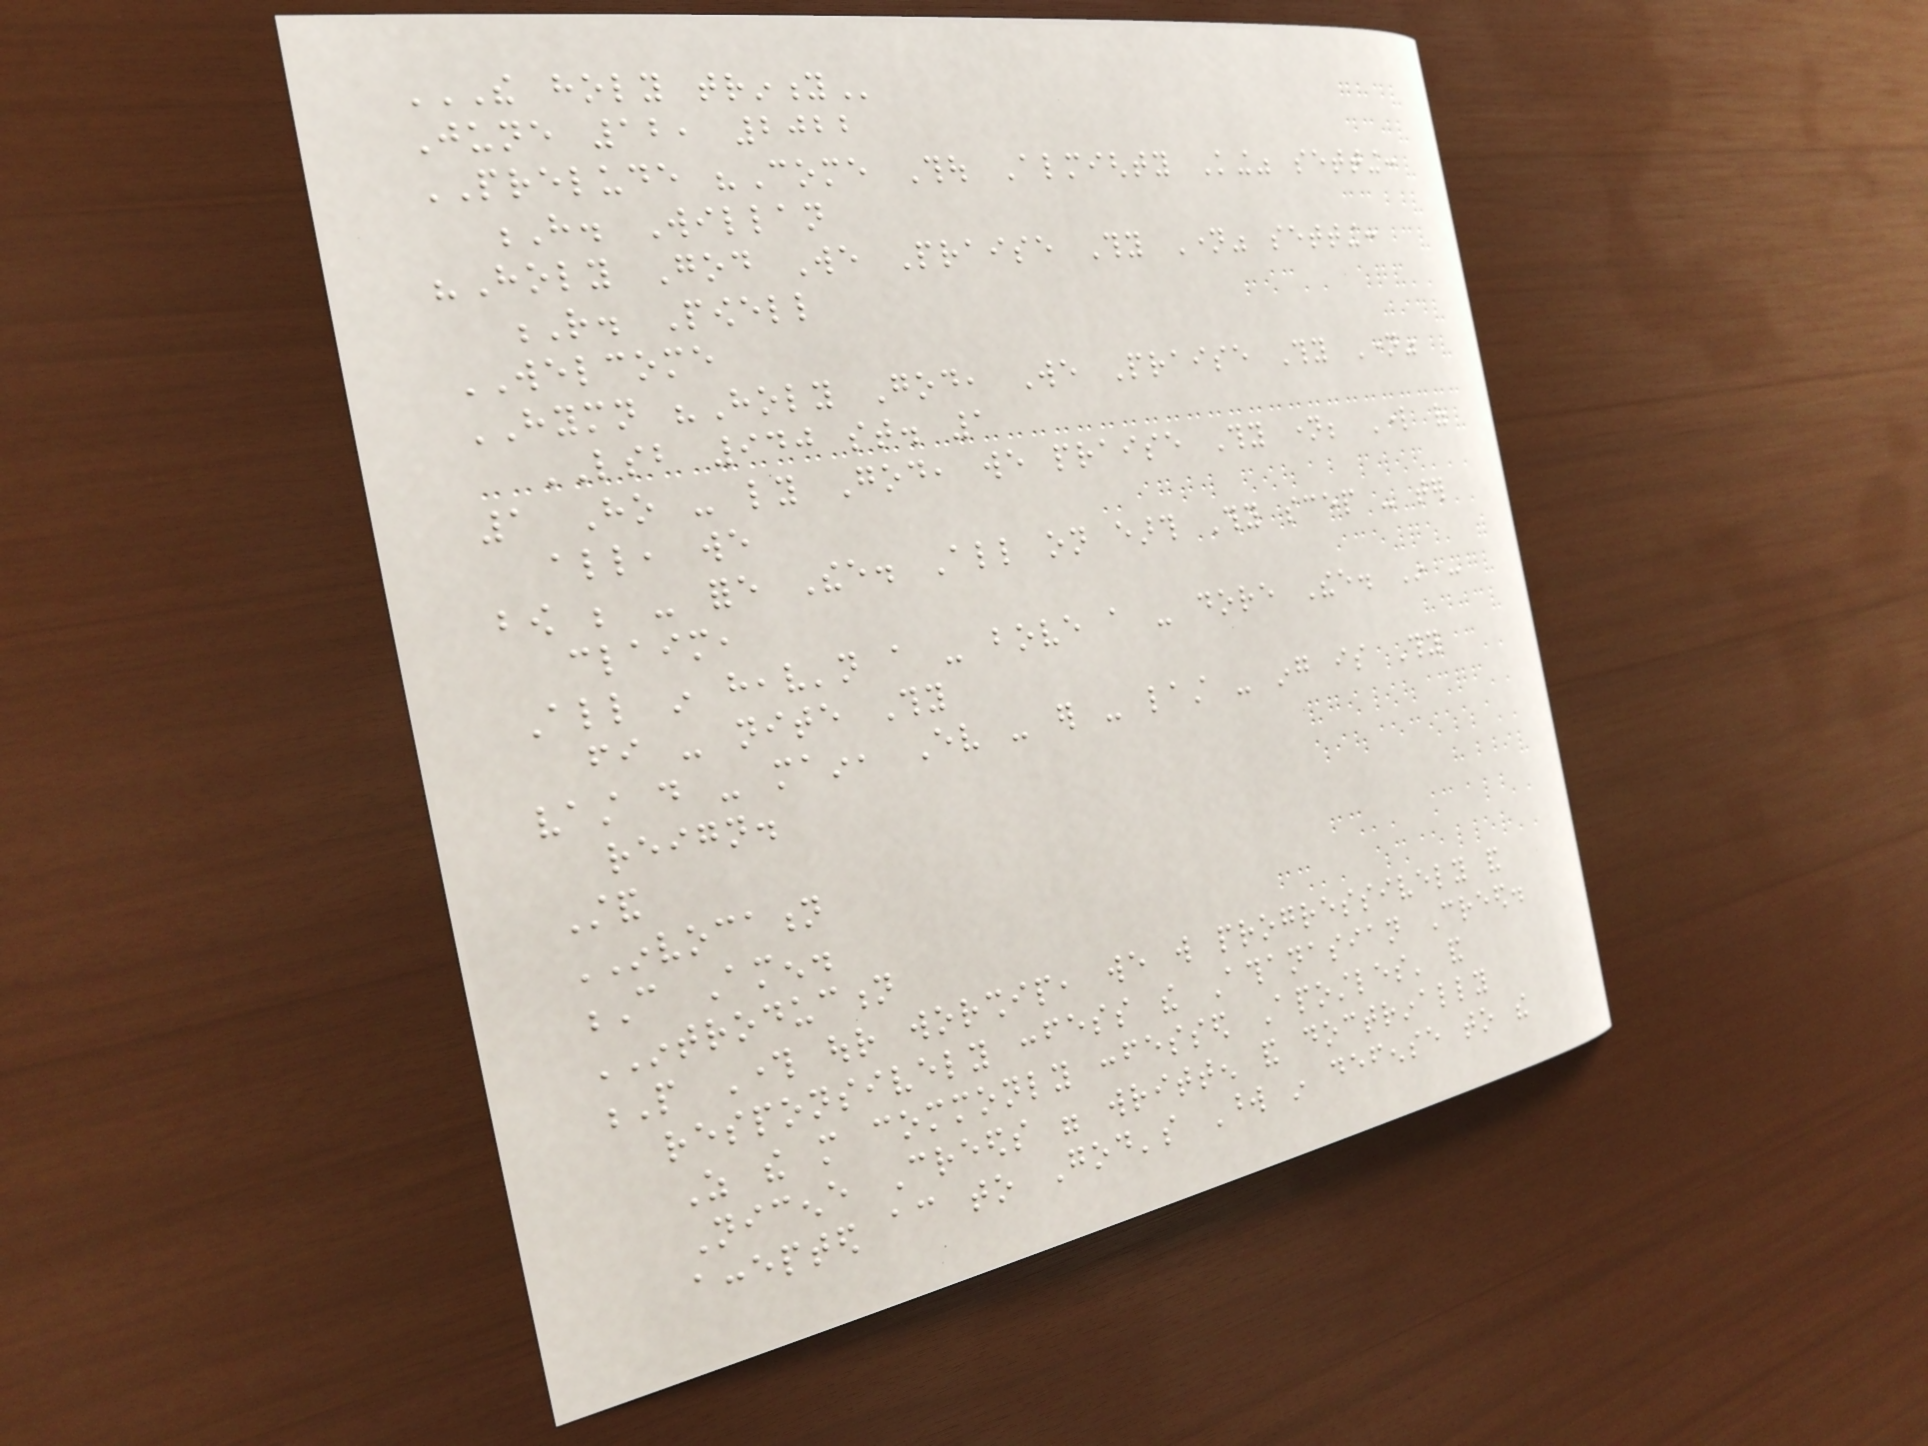THE HOLY TRINITY
June 12, 2022
PRELUDE "Come Thou Almighty King" setting:
H. Willan
"Holy God We Praise Thy Name" setting:
R. Powell
WELCOME
HYMN "Holy God, We Praise Thy Name"
LSB 940 st. 1
1 Ho - ly God, we praise Thy name; Lord of
all, we
bow be - fore Thee. All on earth Thy scep - ter
claim,
All in heav'n a - bove a - dore Thee. In -
fi - nite Thy
vast do - main, Ev - er - last - ing is Thy
reign.
Stand
INVOCATION
C Amen.
INTRODUCTION
P Through our worship, we will progressively and
responsively confess the Athanasian Creed.
As the more commonly confessed Apostles' and
Nicene Creeds were written and doctrinally
accepted according to God's Word in defense to the
